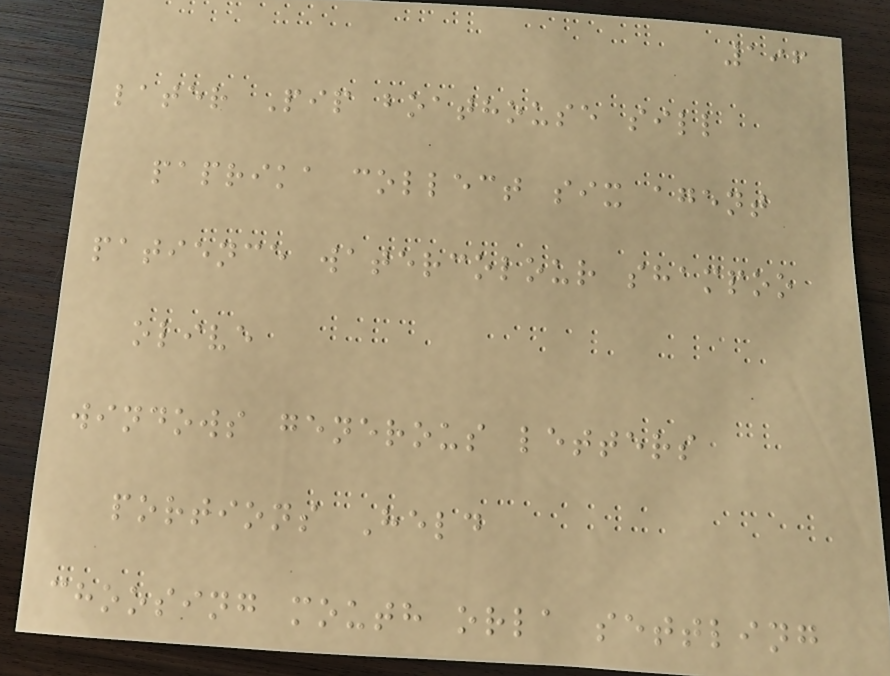196
later Pip boathouse sill
paprika collect six agent
patience watercolour shampoo
olive
windows generous letters
portions Held
choosing mouth orla settling
